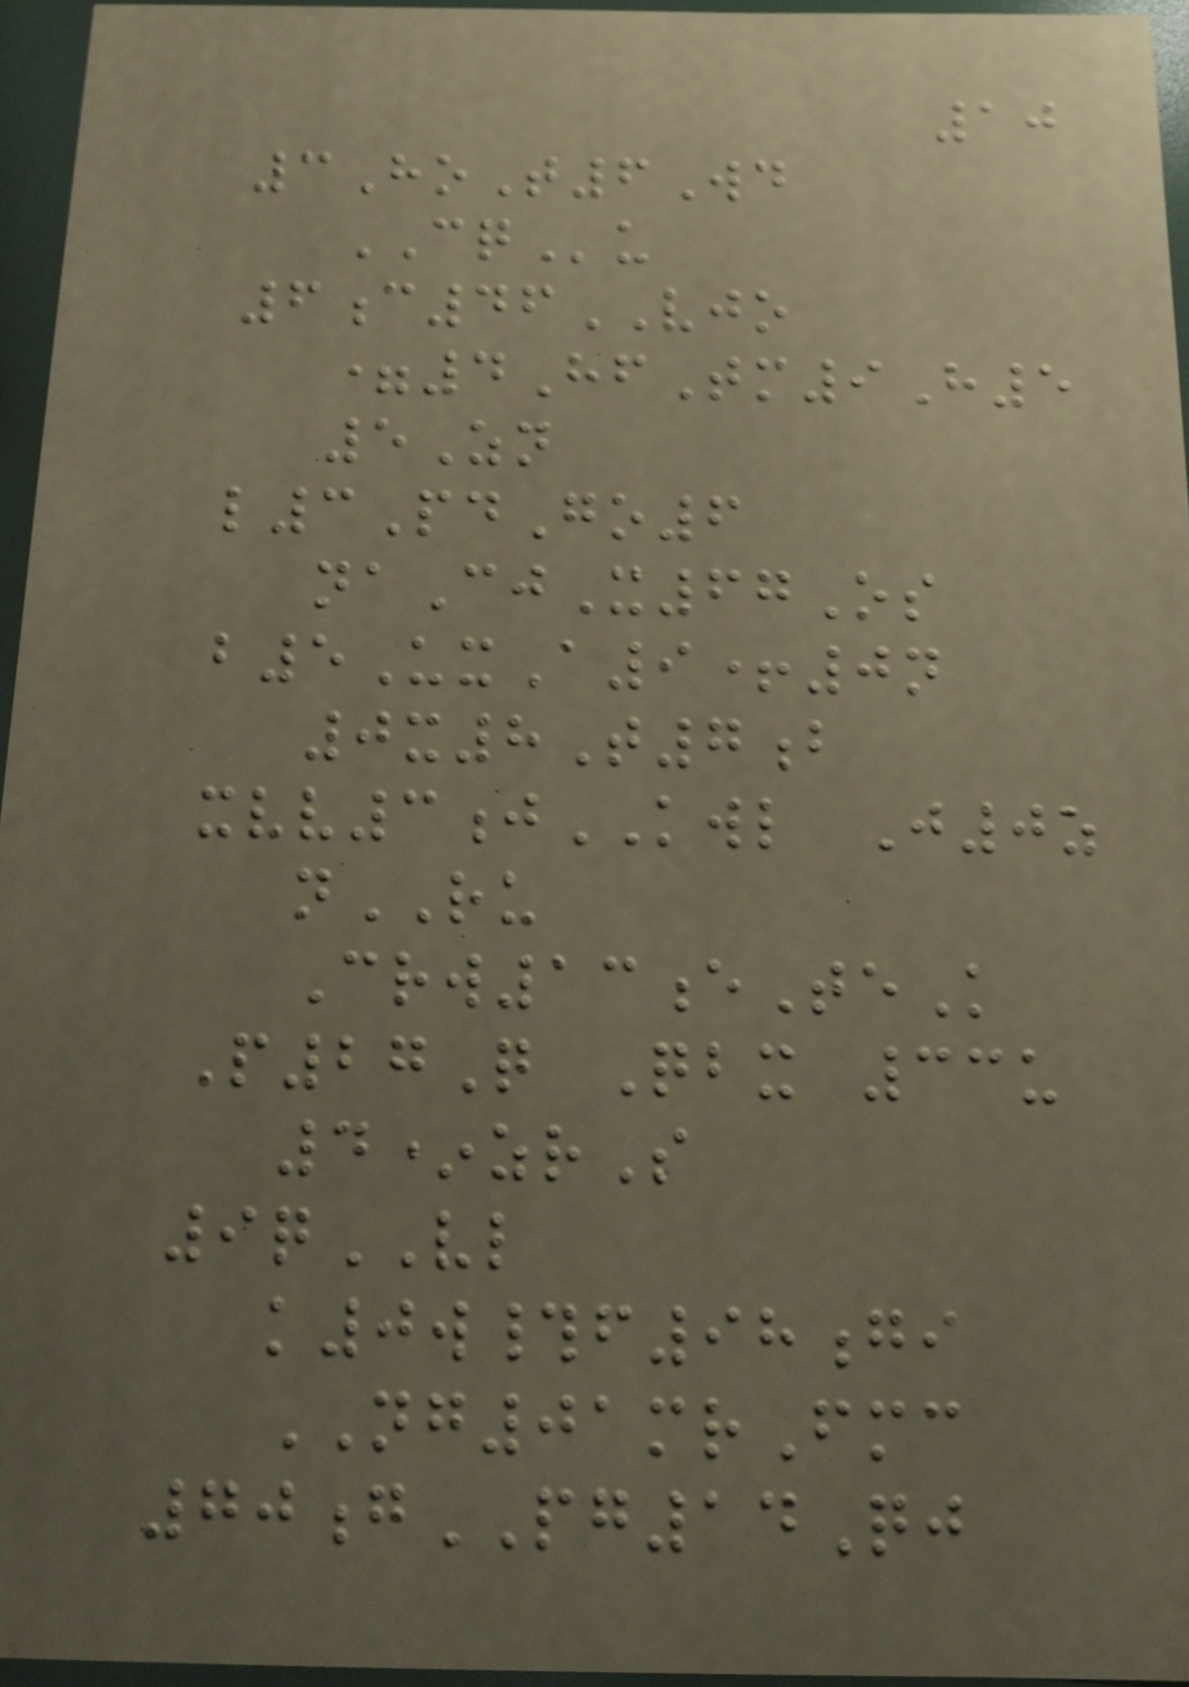10
3HoT6Wd
CQu
6c46VJO
=4HfTm9H5
5Zn
l3PdGo6
naCjX67Os
b5UxA9+0n
0x8T7b
xvv3jKWL J0z
nRU
Crw13eTeK
P27Q Qbx 33u
4*zrS
9qVL
k0w#f98gi
NG01mrFmc
70gPG14Qj
